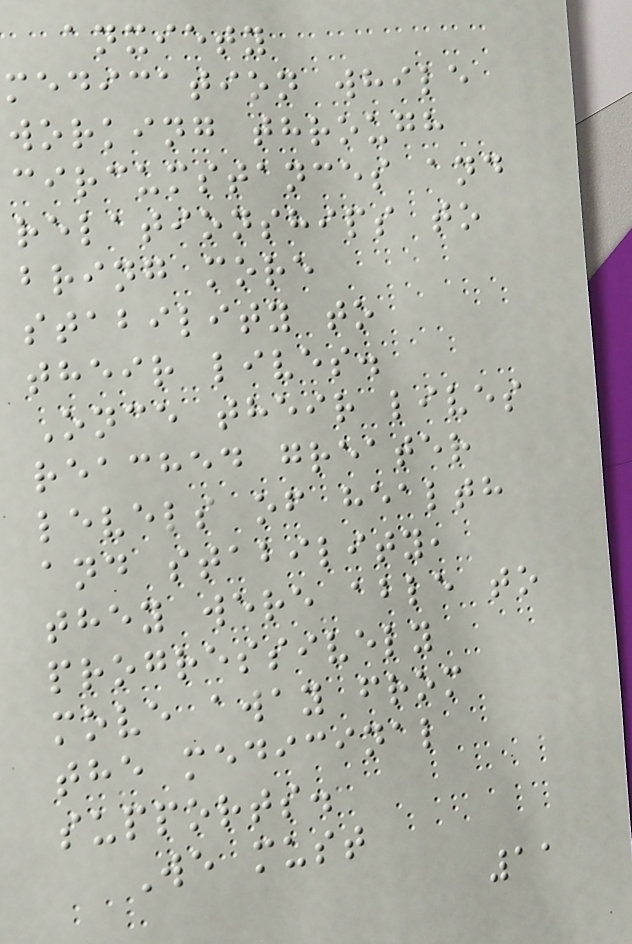anxiety
medication while
working through
circumstances and
relationships to
bring more
stability to
their lives.
Once their lives
reached greater
levels of health
and stability,
they were able to
progressively
move away from
the medicinal
supports.
We must
11
